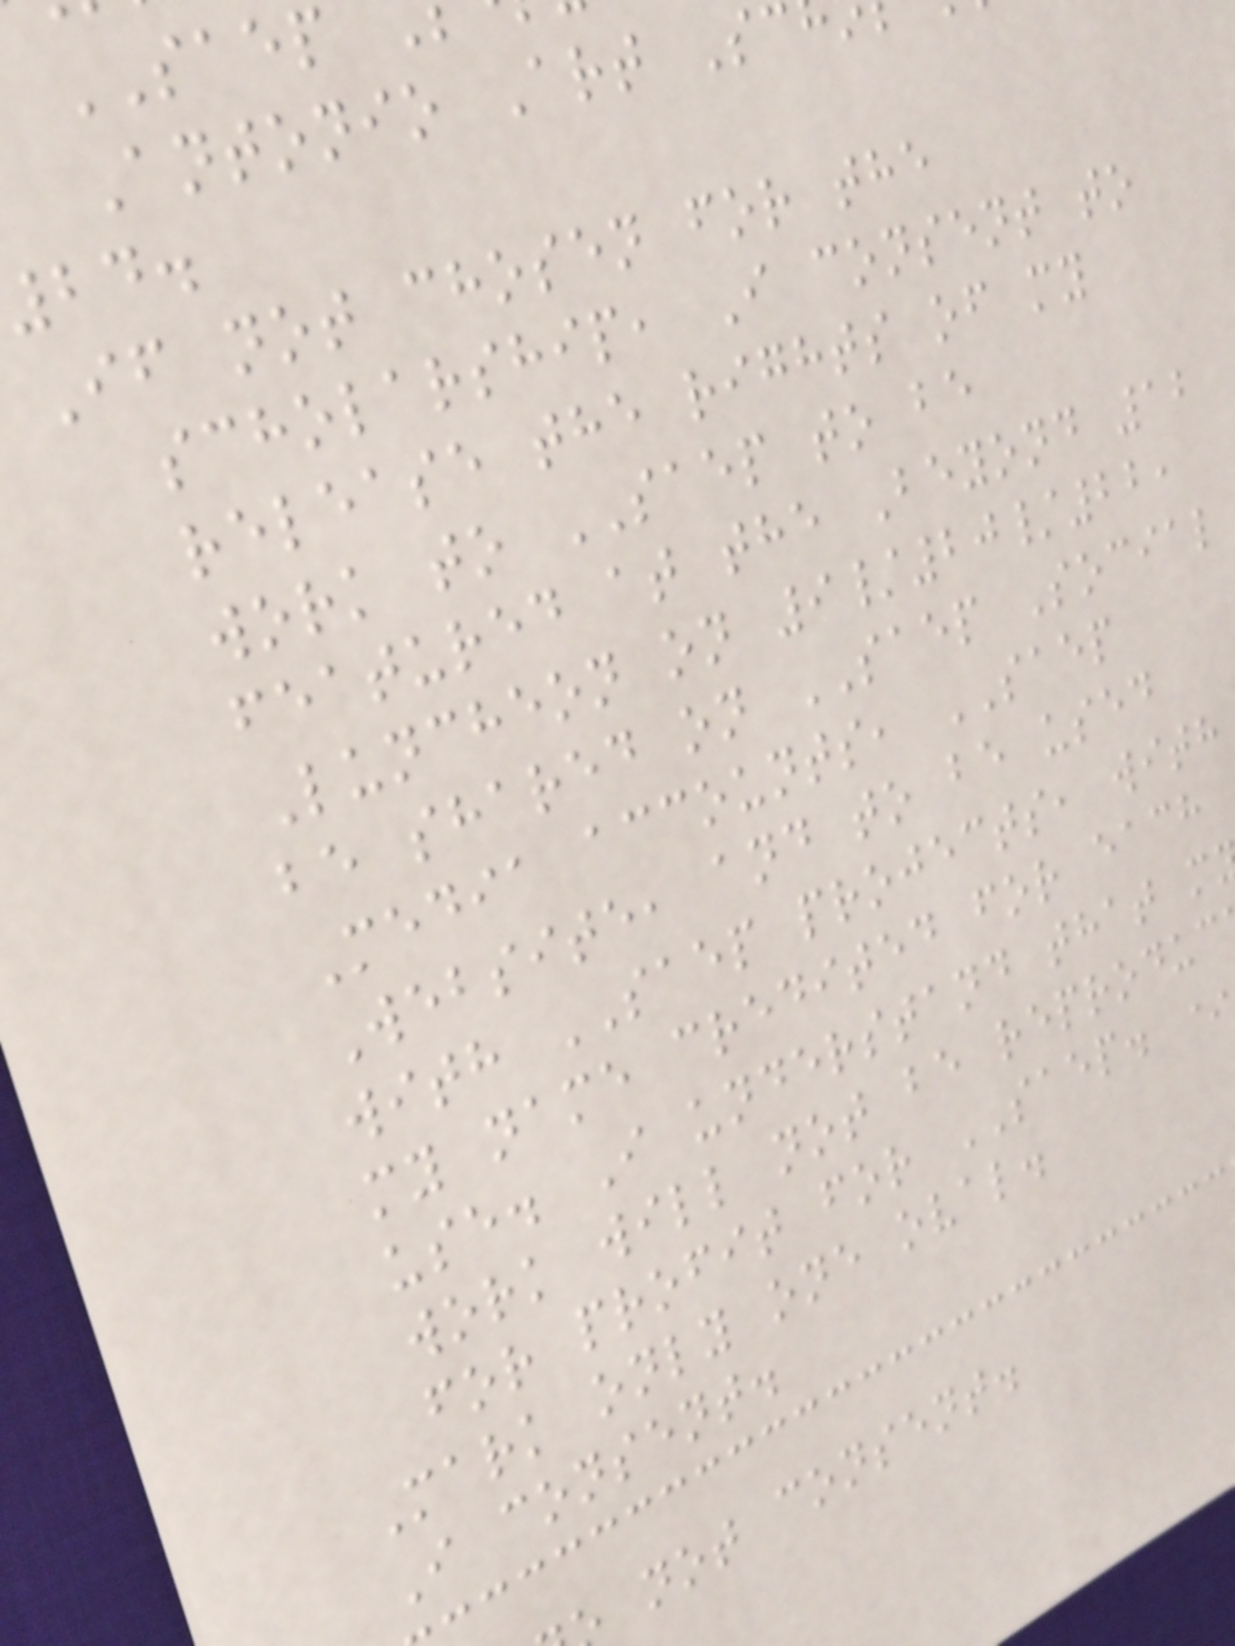SAEP
Antonio Art Sc
24.
If not chosen for the
scholarship, I consent to
release the rights of my
work to SAEP to be
featured at the Beyond 12
Luncheon on 9/20/22,
be shared on SAEP Social
Media accounts, SAEP
Website, and to be used
with SAEP projects, with
my name credited for each
use. I understand that m
work will not be reproduc
for profit for SAEP. *
Mark only one oval.
I consent.
not consent.
